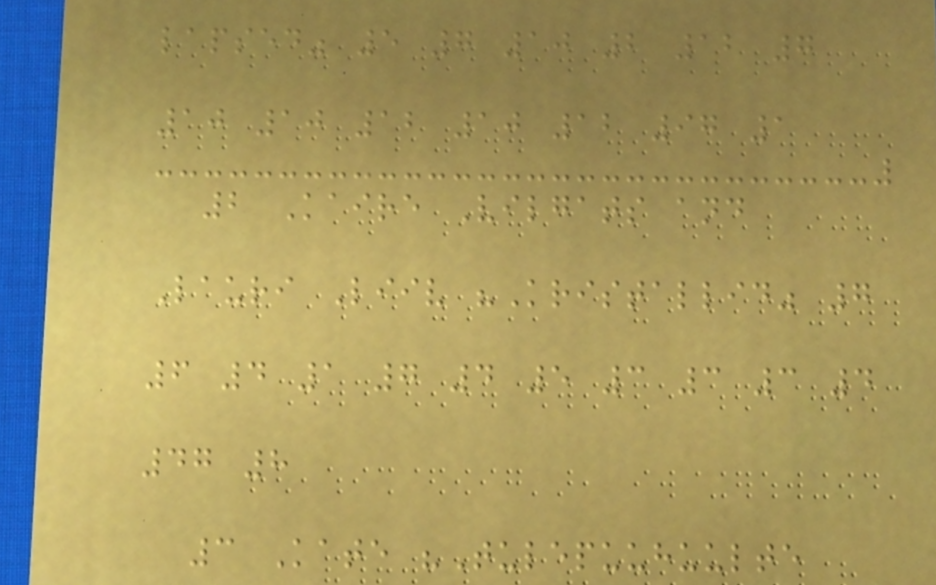lapsed" 5 7 10 2 12 7
10 10 12 10 12 97 1
2 Kaire Vilgats and
Lauri Liiv "Kristallid" 7
6 4 1 7 4 5 3 3 3 4
47 8
3 Kate "Tulepuuhuulte
